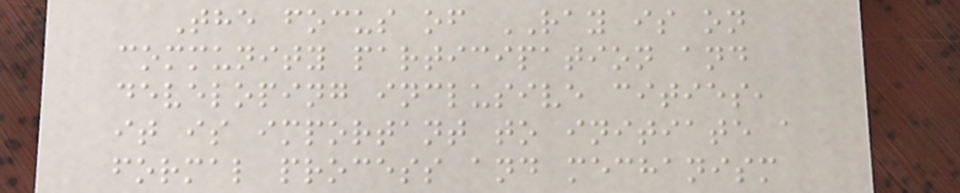The focus of RAY is on
community participation and
developing inclusive cities,
it is important to initiate a
formal process and mechanism
